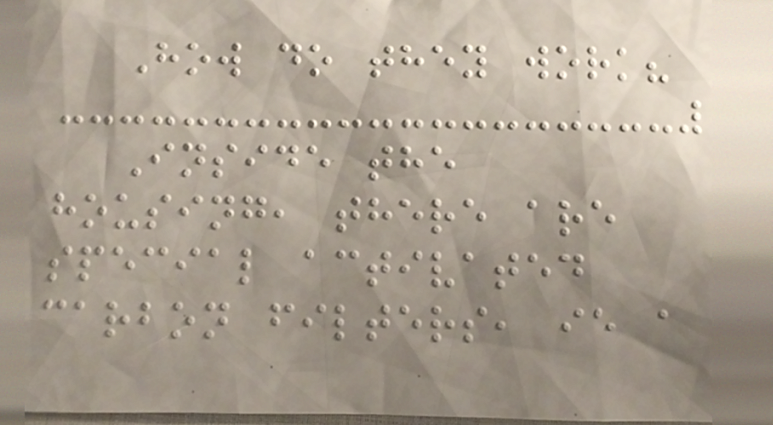How do they work?
Inside the
housing, there are
special activated
carbon filters, ie a
